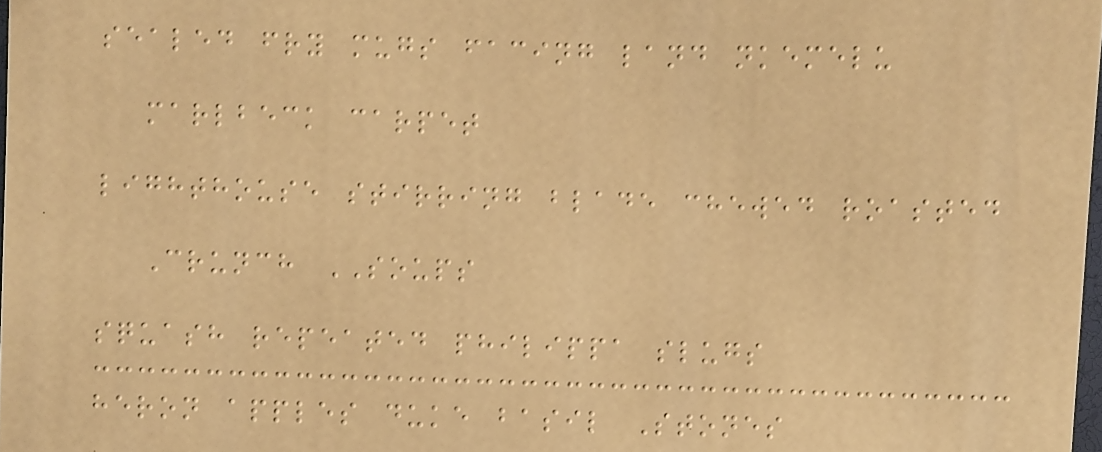sealed fry mugs facing land nkemelu
marlbeck carpet
lighthouse stirring blade chewed roasted
Crunch SOUPS
squash repeated philippa slugs
heron apples duke basil Stones
